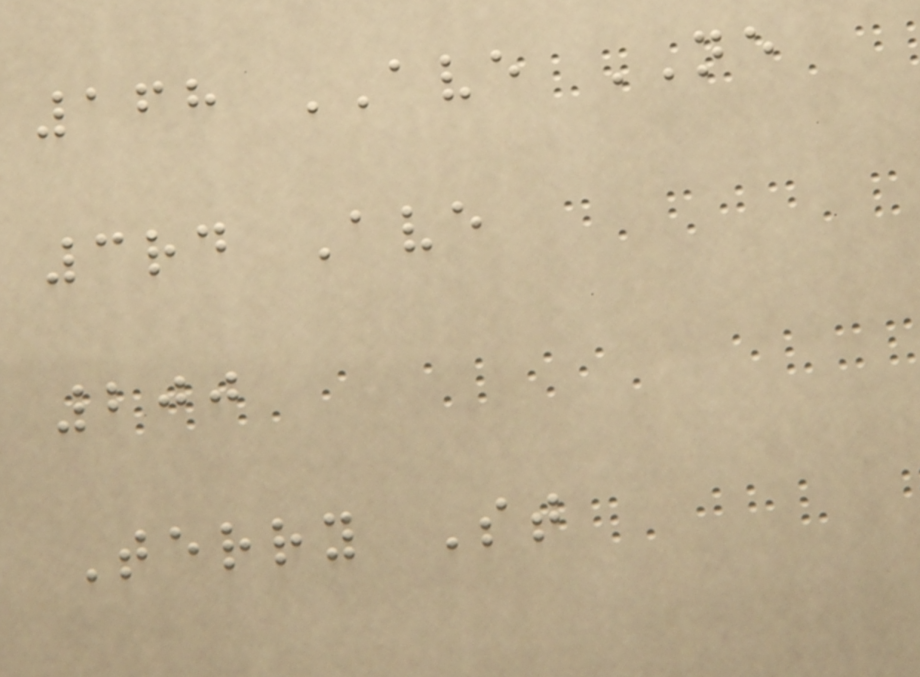168 AVE NE
3rd Ave
200
Terry St
